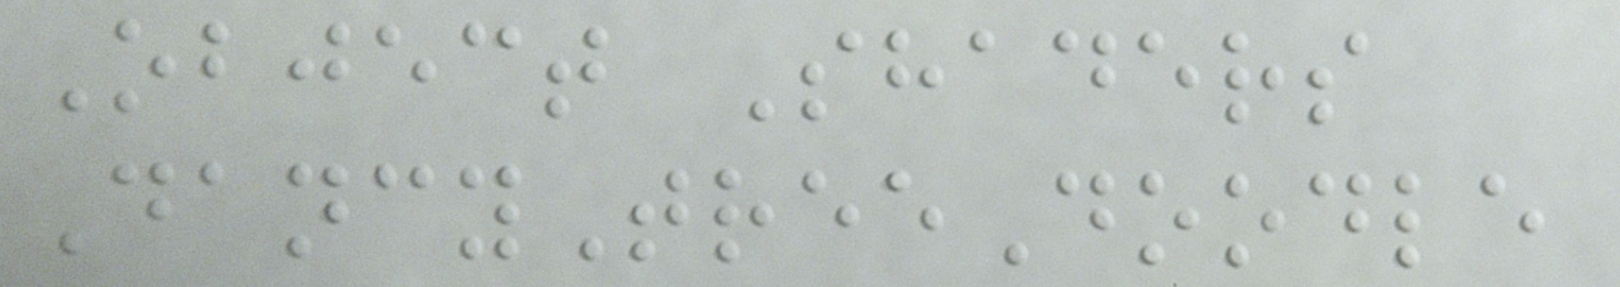Object Shaders
DancyTreeDoodle
